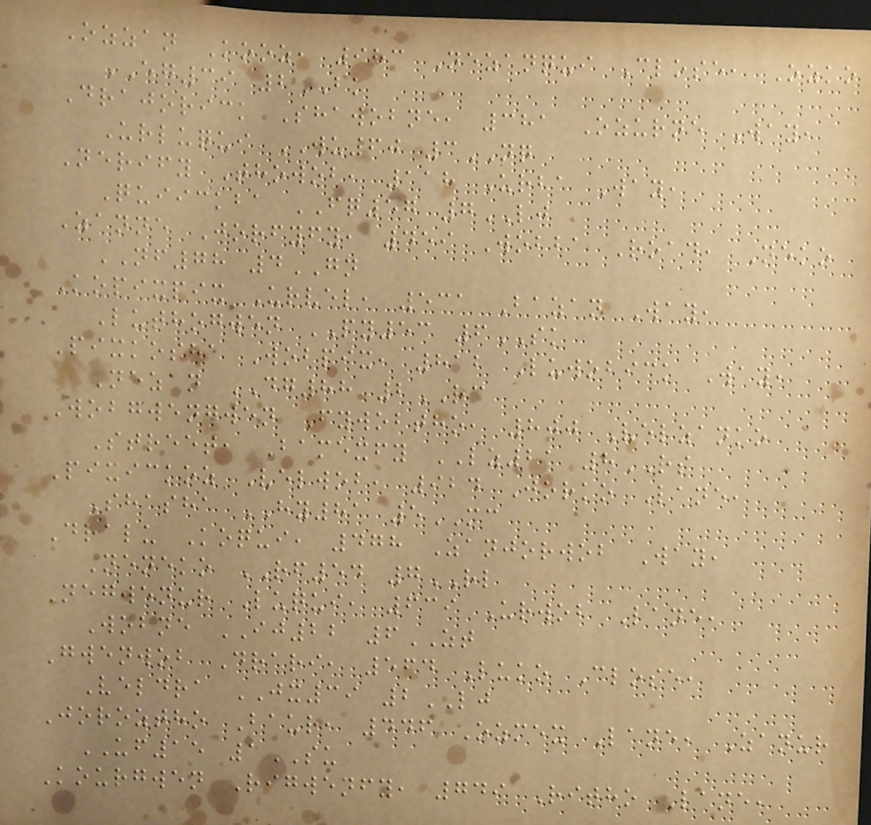Ozzan Kooz, 983 Nezanqui Close, Ozko
EG39 2BK
Drajorick Shawobne, 381 Ozurne Way,
Urluqui WU60 3NQ
Nerify Thowob, 118 Urba Way,
Quiickba FQ57 7LJ
Zanne Jorfyfy, 459 Wobba Road, Neko
NF78 4GN
Kopixpix Urvel, 531 Bazan Way,
Luthogwen PY53 6SK
Pixkosha Wobpix, 812 Luwobick Way,
Nezan DG88 2RC
Wobgwengwen Fywobtho, 800 Velzanko
Street, Bamexfy LZ21 8RS
Pixickoz Velwob, 924 Jorko Lane,
Shasha HY81 5MC
Dralu Koqui, 478 Zanjorwob Way,
Neneko RF54 7RL
Negwenur Luqui, 639 Urwob Lane,
Wobne IJ22 6ZT
Gwenwob Drari, 564 Luko Close,
Veldra JX39 2LJ
Joroztho Baur, 446 Ozmex Lane, Zanur
UF15 1SU
Kourgwen Rigwenfy, 749 Ritho Lane,
